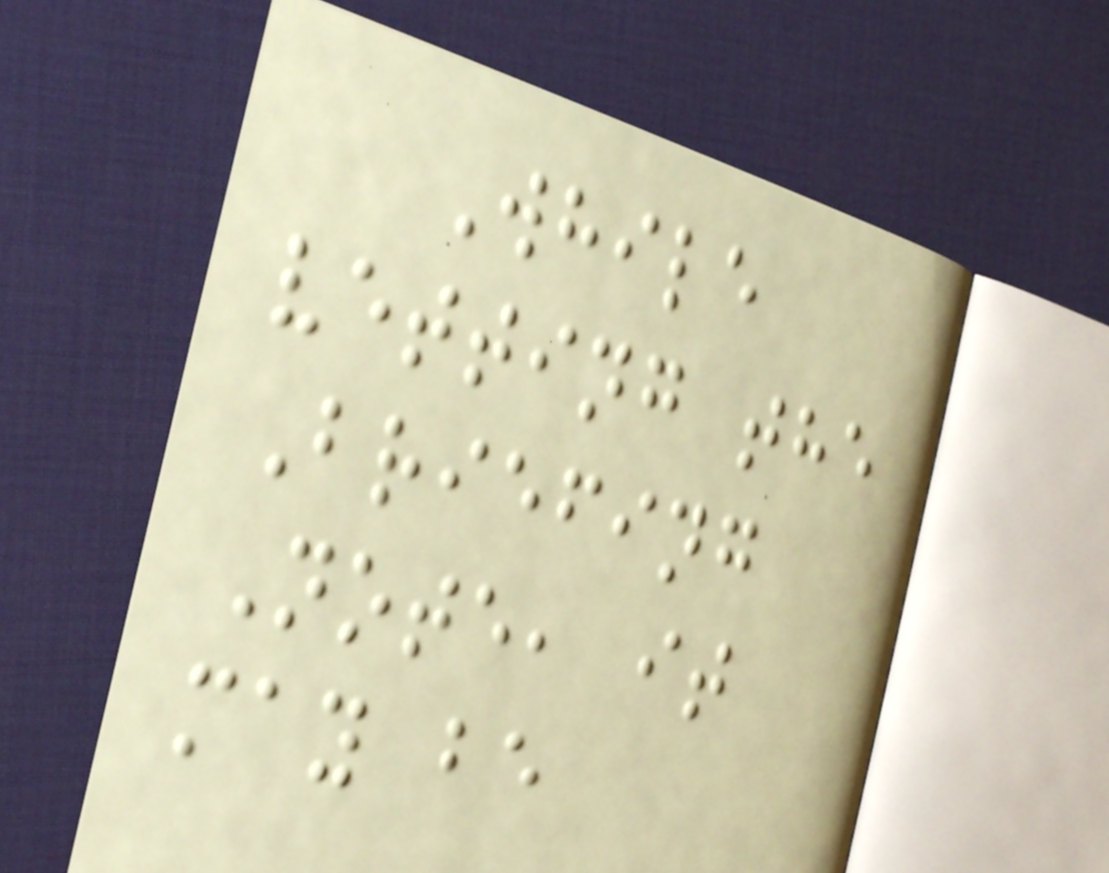While
vetting the
Briefing
Note, it
may be
